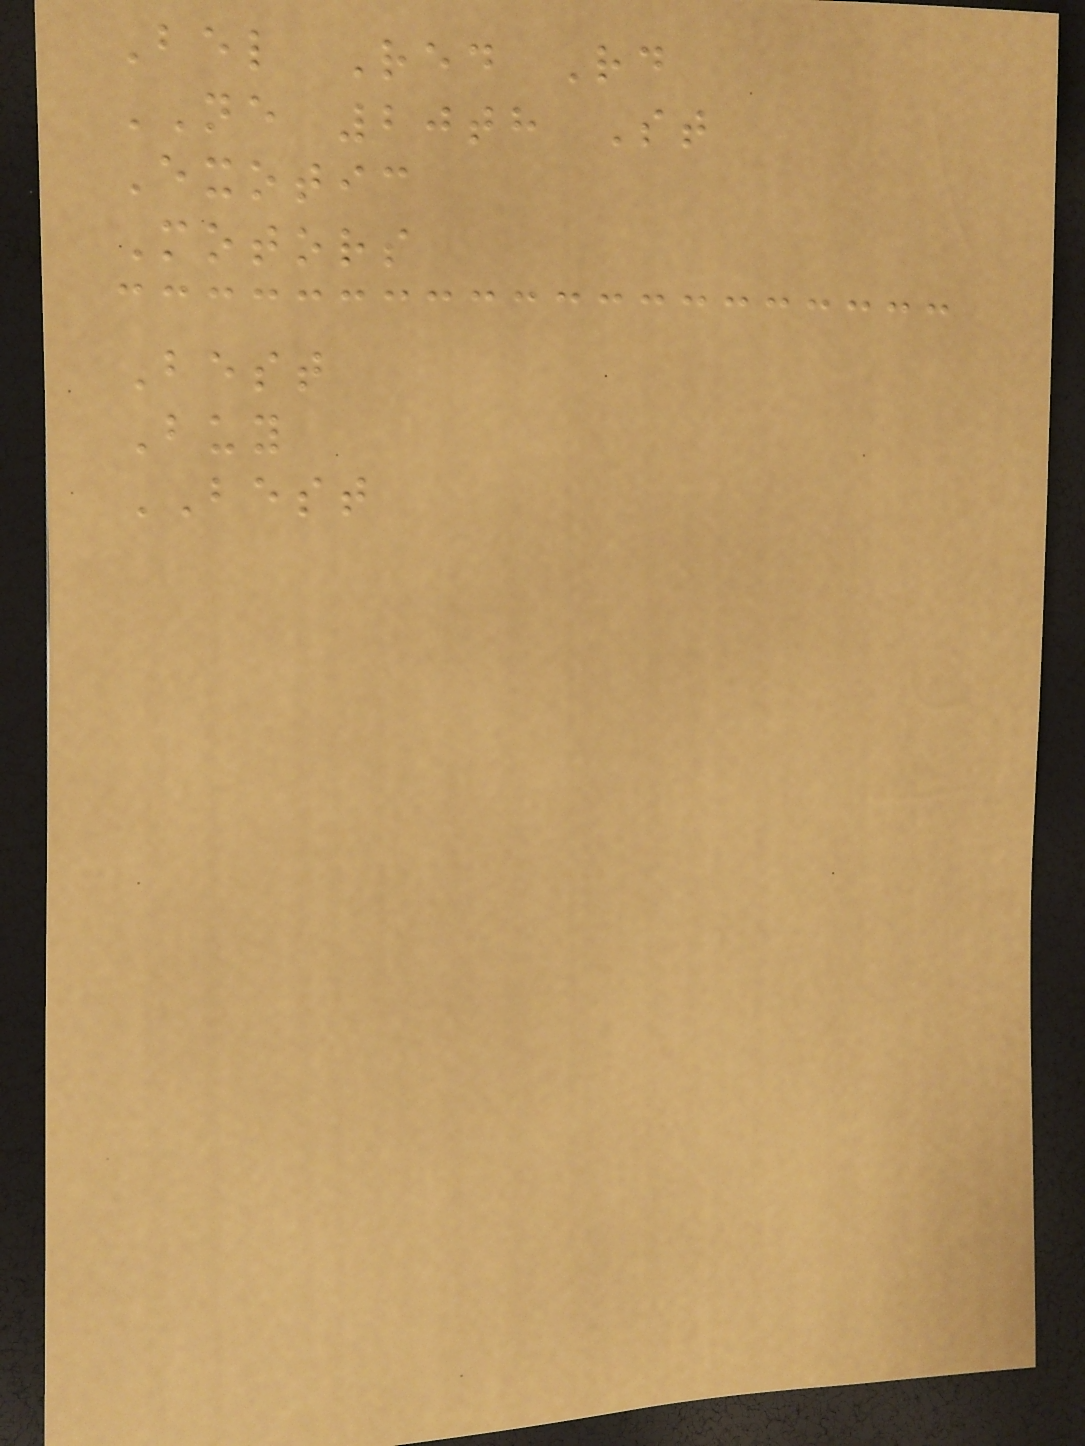Bel Red Rd
NE 20th St
Exotic
Motors
Best
Buy
BEST
